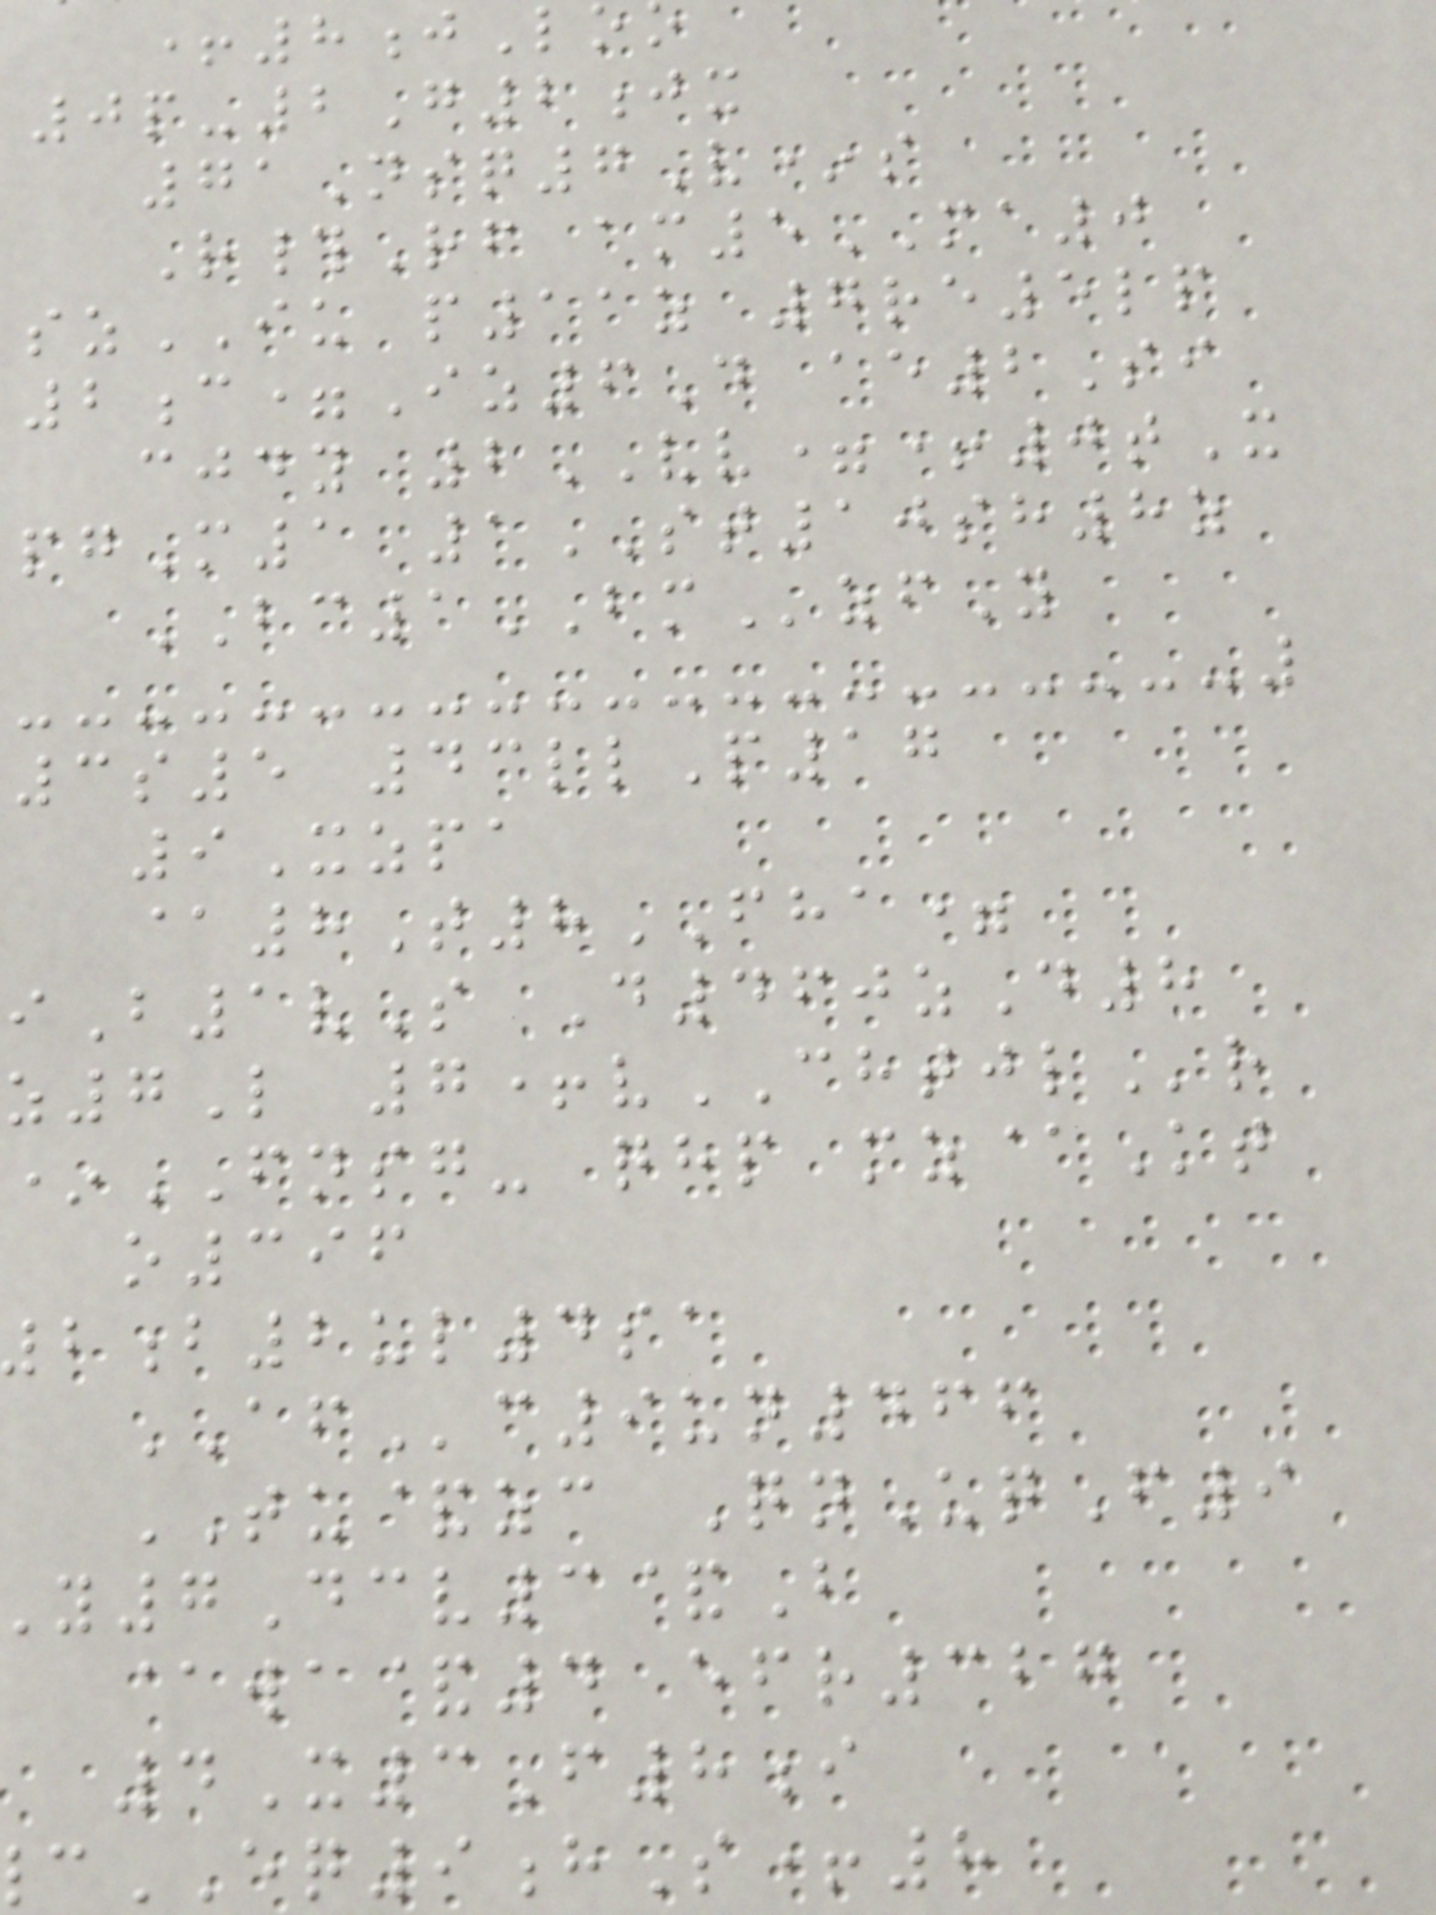+8jLo
0p-2G2jx
71Nsq7V*s
R#Rf am5MA0
szIU p11z 7re5lp
2c=Iz6D ae2Si
cjdy 2VV=+0tX
pgM1 1ST10sh8z
BC1BMzfY
3s5 43llP17
9Xzpa
@8T8FHA=
iB1vS D460zD8
z7L 7+vCHTJLr
*FNSG- qhp mz@Kt
o396
b2ul4sa
AFc9un466
TU&zc QnUqF9
7Dcv3&B
@wa&4 efr327
4X3F8i
EQ9hS+8
